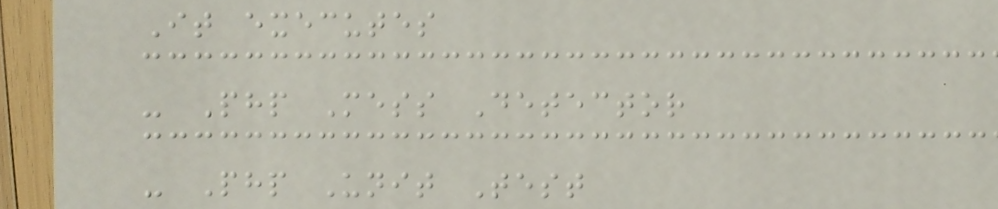It executes
- Php Mess Detector
- Php Unit Test
